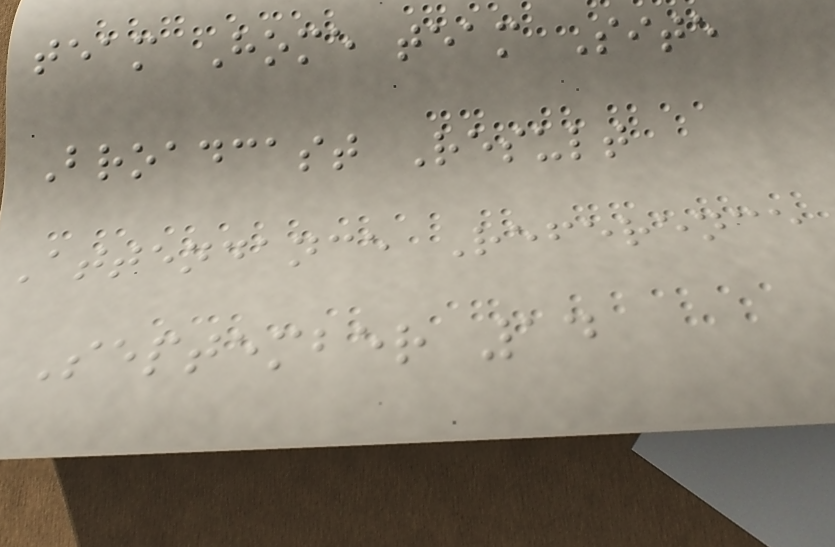team Home team Site
Broadcast Result
Attendance Reference
September 14
